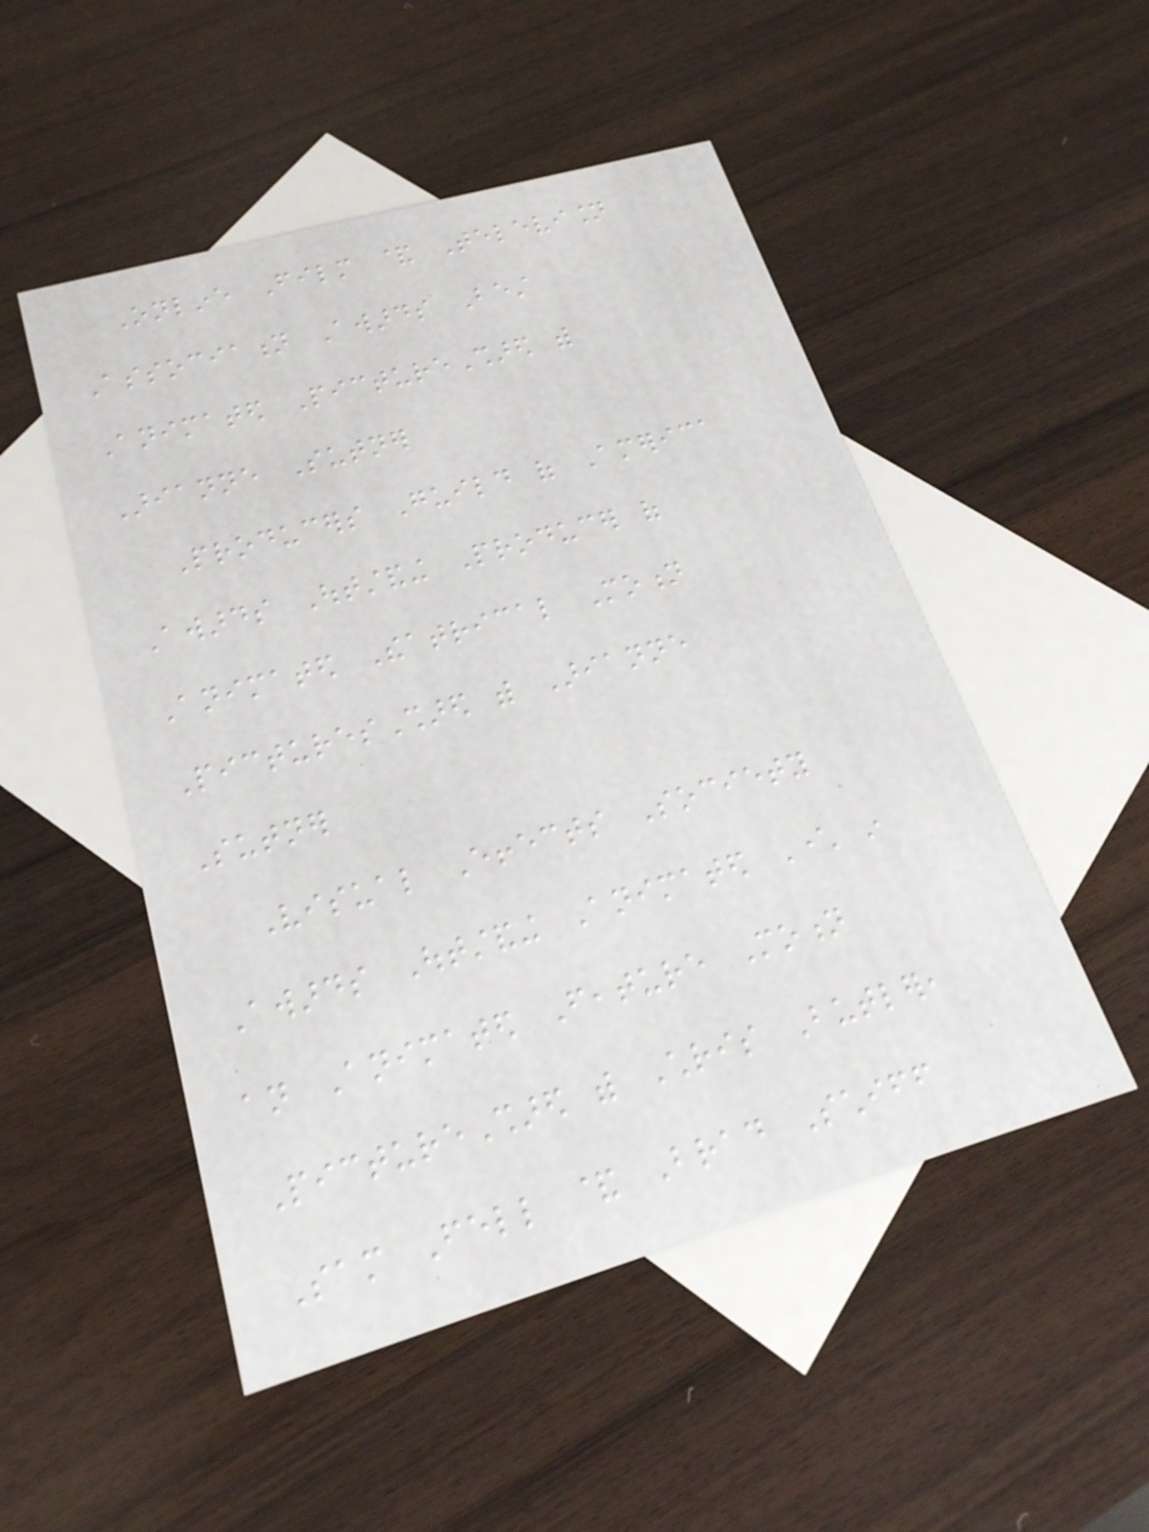Online Film & Television
Association Awards Best
Animated PictureShared with
Arianne Sutner
Producers Guild of America
Awards Outstanding Producer of
Animated Theatrical Motion
PicturesShared with Arianne
Sutner
Visual Effects Society
Awards Outstanding Animated Character in
an Animated Feature Motion
PictureShared with Chris Butler,
Sam Fell & Brad Schiff
